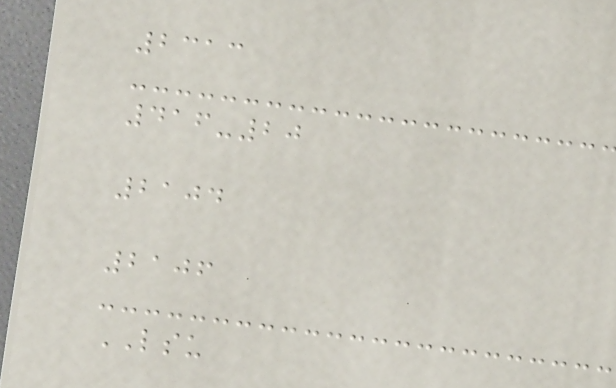2313
416-20
2104
2106
LSU
